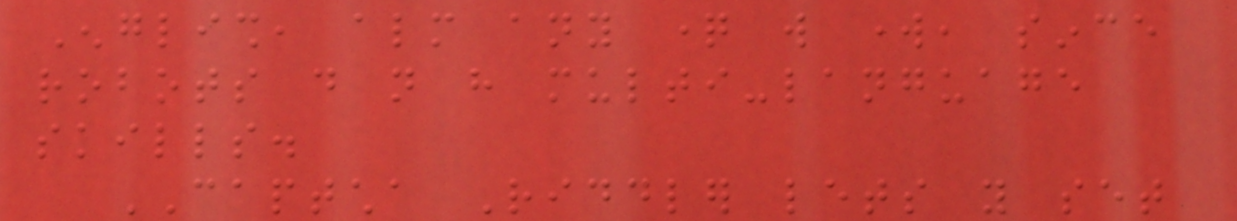English, almost any question will work, since
robots do not have multi-language
skills.
CAPTCHA Riddler lets you set
